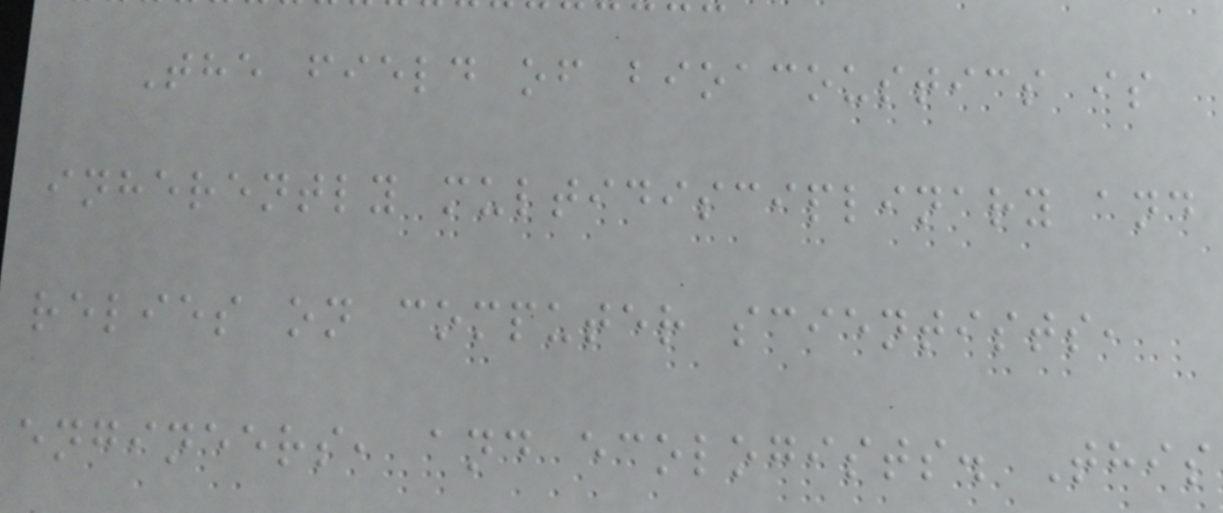The field of bioacoustics is
inherently multidisciplinary and
relies on computer scientists,
engineers, and ecologists. This
